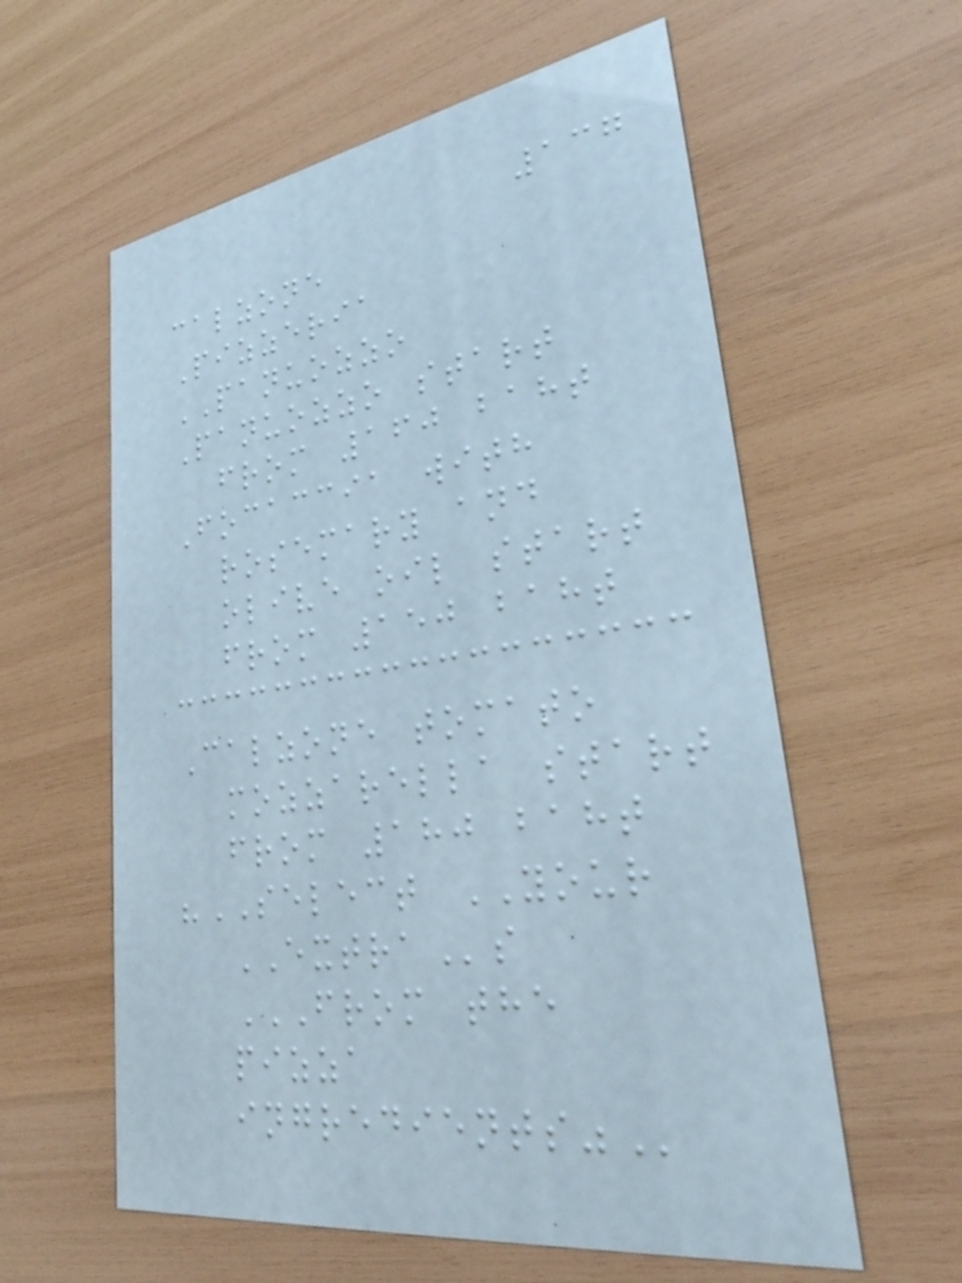137
calzone
Pizzeria
PANUOZZO
Panuozzo start
from 160 baht
Focaccia with
rosemary and
olive oil start
from 150 baht
Calzone tomato
mozzarella start
from 180 baht
"SELECT YOUR
EXTRAs
FROM THE
PIZZA
INGREDIENTS"
